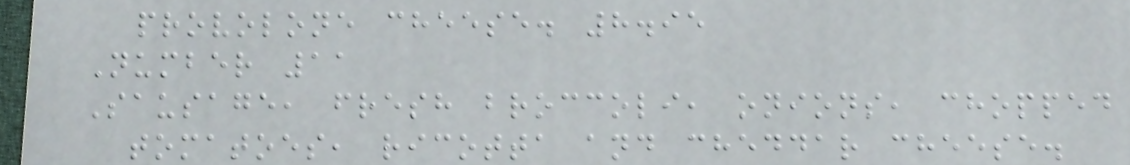provolone cheese. 8.95
Number 11
Sausage, fresh broccoli, onions, chopped
tomatoes, ricotta and cheddar cheese.
